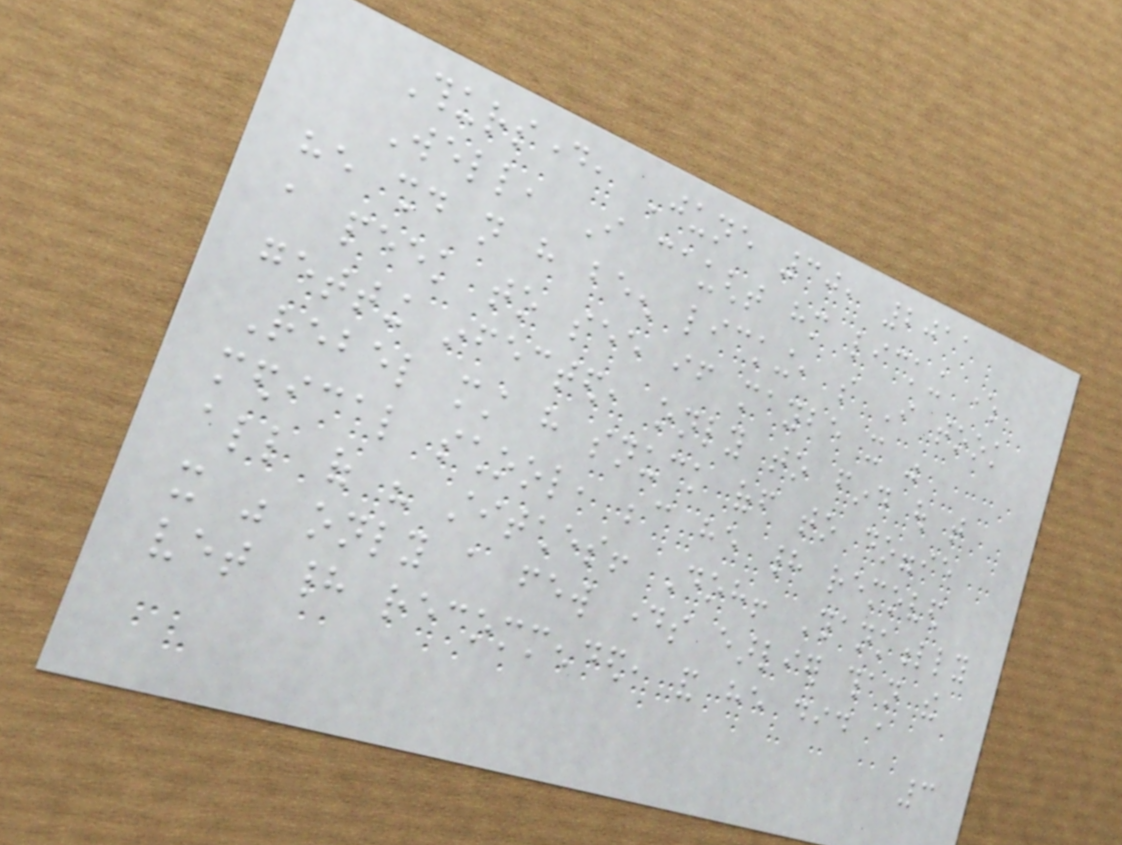Thursday, June 30, 2011
Well, I caught him licking where
he should not have been licking, so I took
a peek to see if maybe it was
getting infected, only to find out that
Rebel must have snuck off to doggie
medical school, because he had removed
all of his stitches! Doh! Thankfully
it was only a few days earlier than the
vet had recommended, and he did a
3
